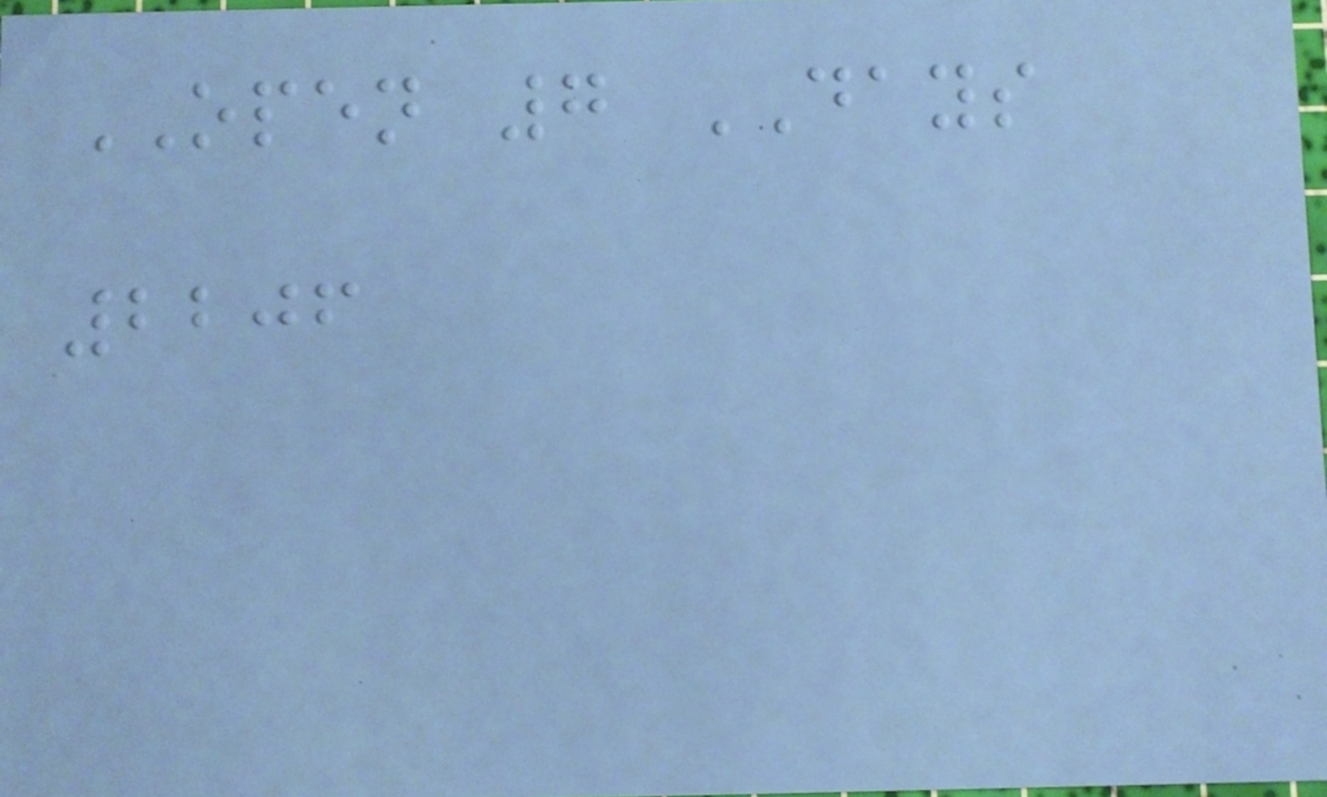OPEN 7 DAYS
2206
